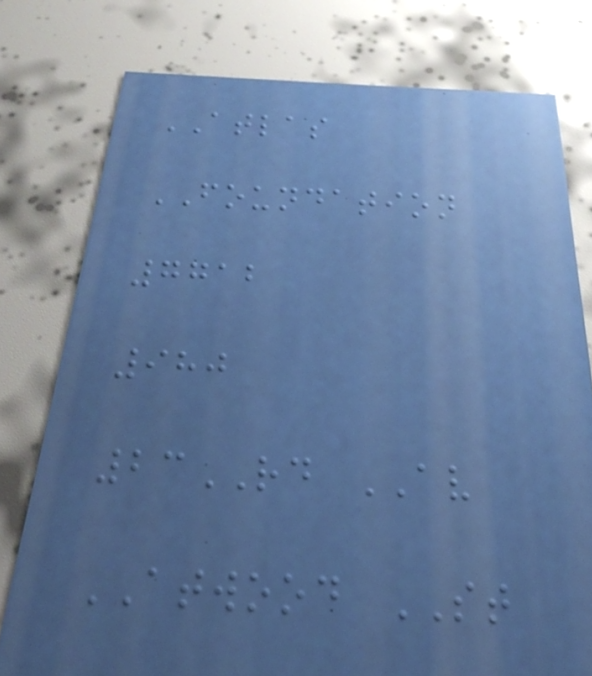ATLAS
FOUNDATION
7712
980
23RD AV
ATWOOD ST
